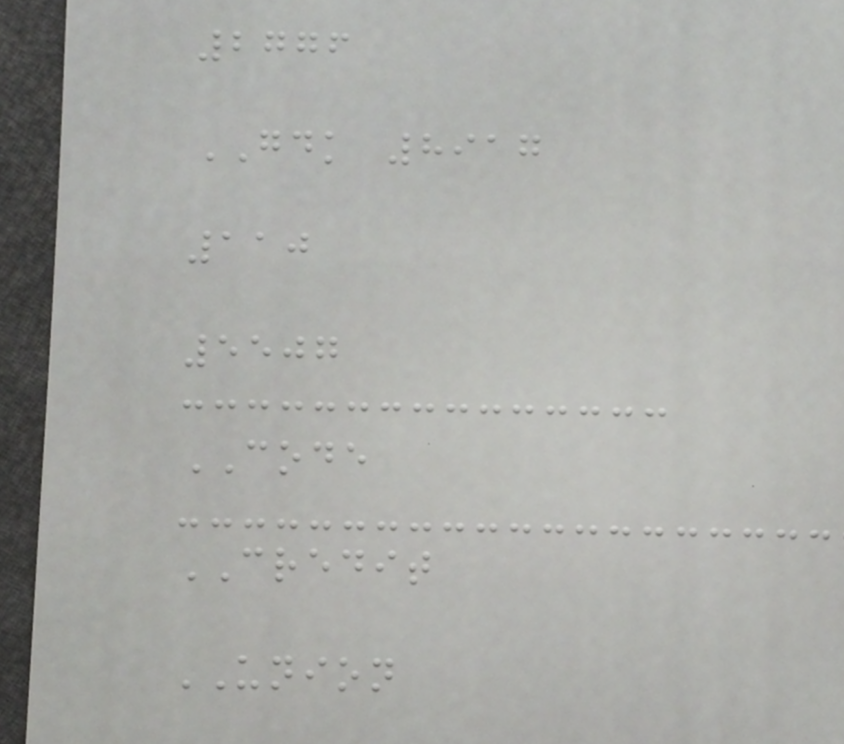2776
GDK 8917
110
5507
CODE
CREDIT
UNION
